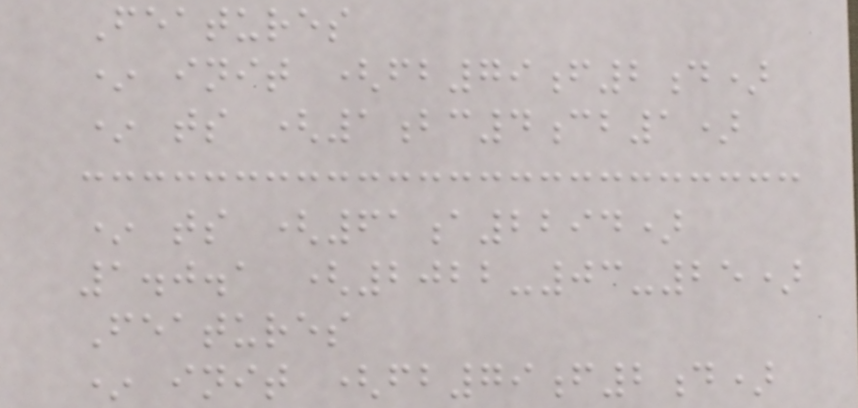Features
* init (fb79f2d)
* ts (1bc4cb1)
* ts (61a2294)
1.0.1 (2022-03-25)
Features
* init (fb79f2d)
